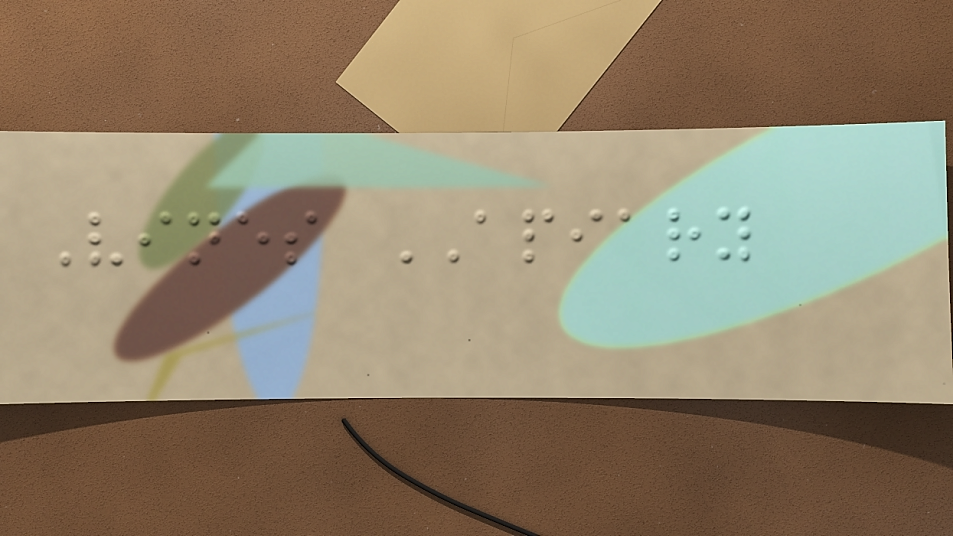Vines APIARY
